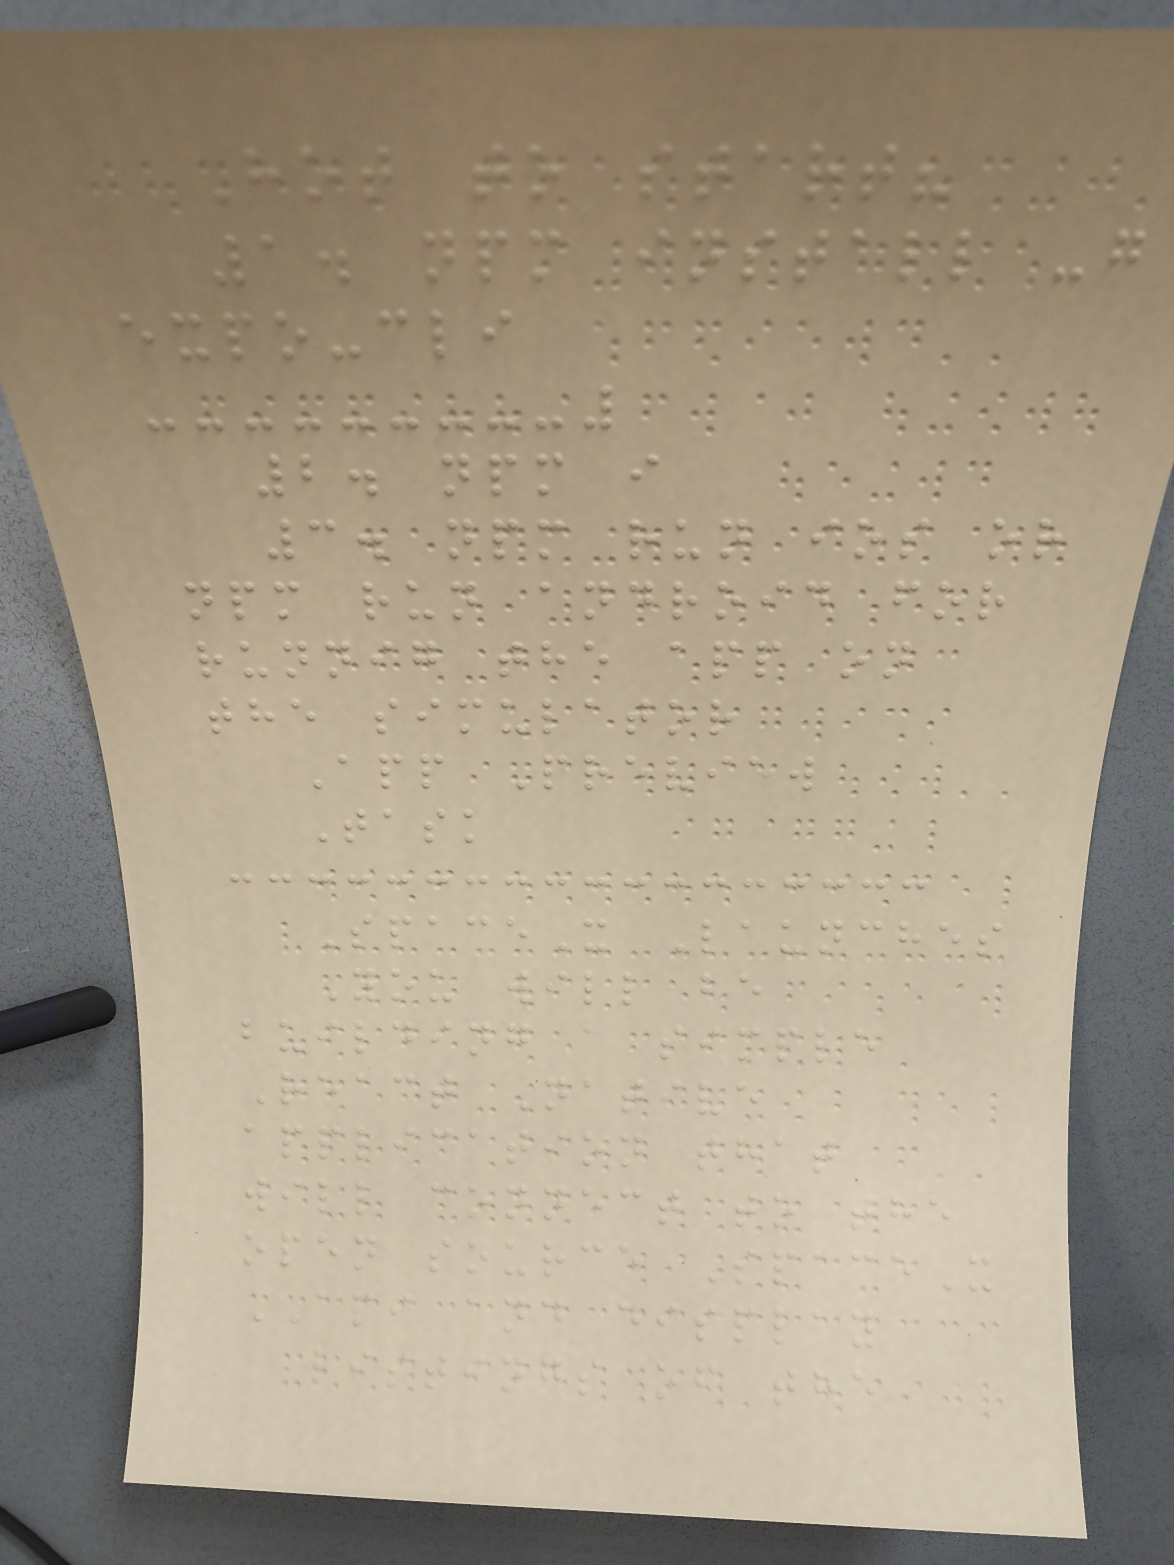Hot to start?
1. npm install -g
expo-cli
2. npm i
3. npm run ios or
npm run android for
runnig the app on
the simulator
App Preview
Task
SpaceX Launches
You will be
building a simple
React Native
application that
will connect to the
open source SpaceX
API and display
listings of the
